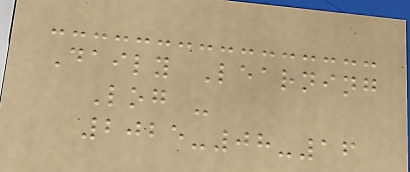Daily Learning
Log -
2025-08-16
